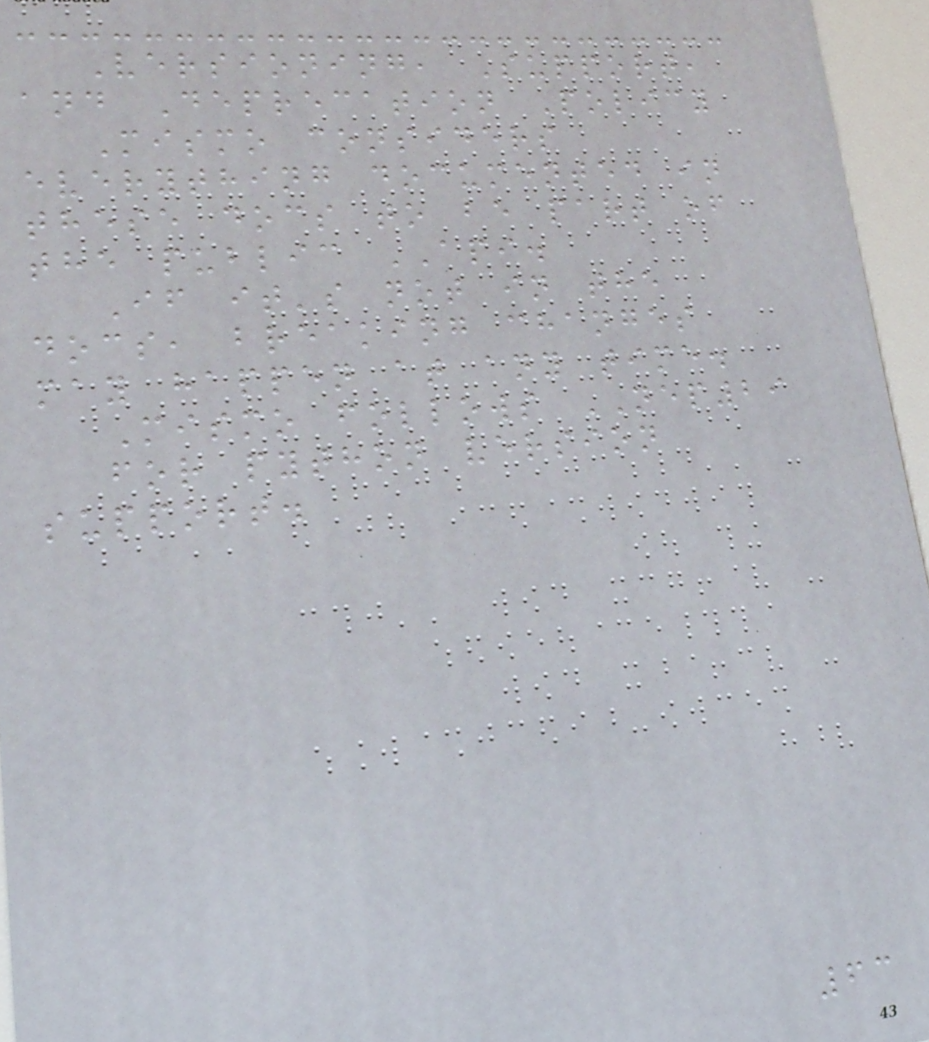Versioning, Support,
and Deprecation Policy
Mismo considers
everything documented in
these docs to be part of
the public API.
If it's not in the
docs, breaking changes
may happen at any time.
Mismo follows NEP29
for python version
support.
63
